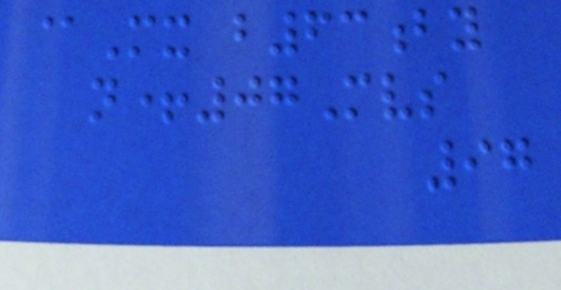@Mx b63by
n+07Mvs
97
